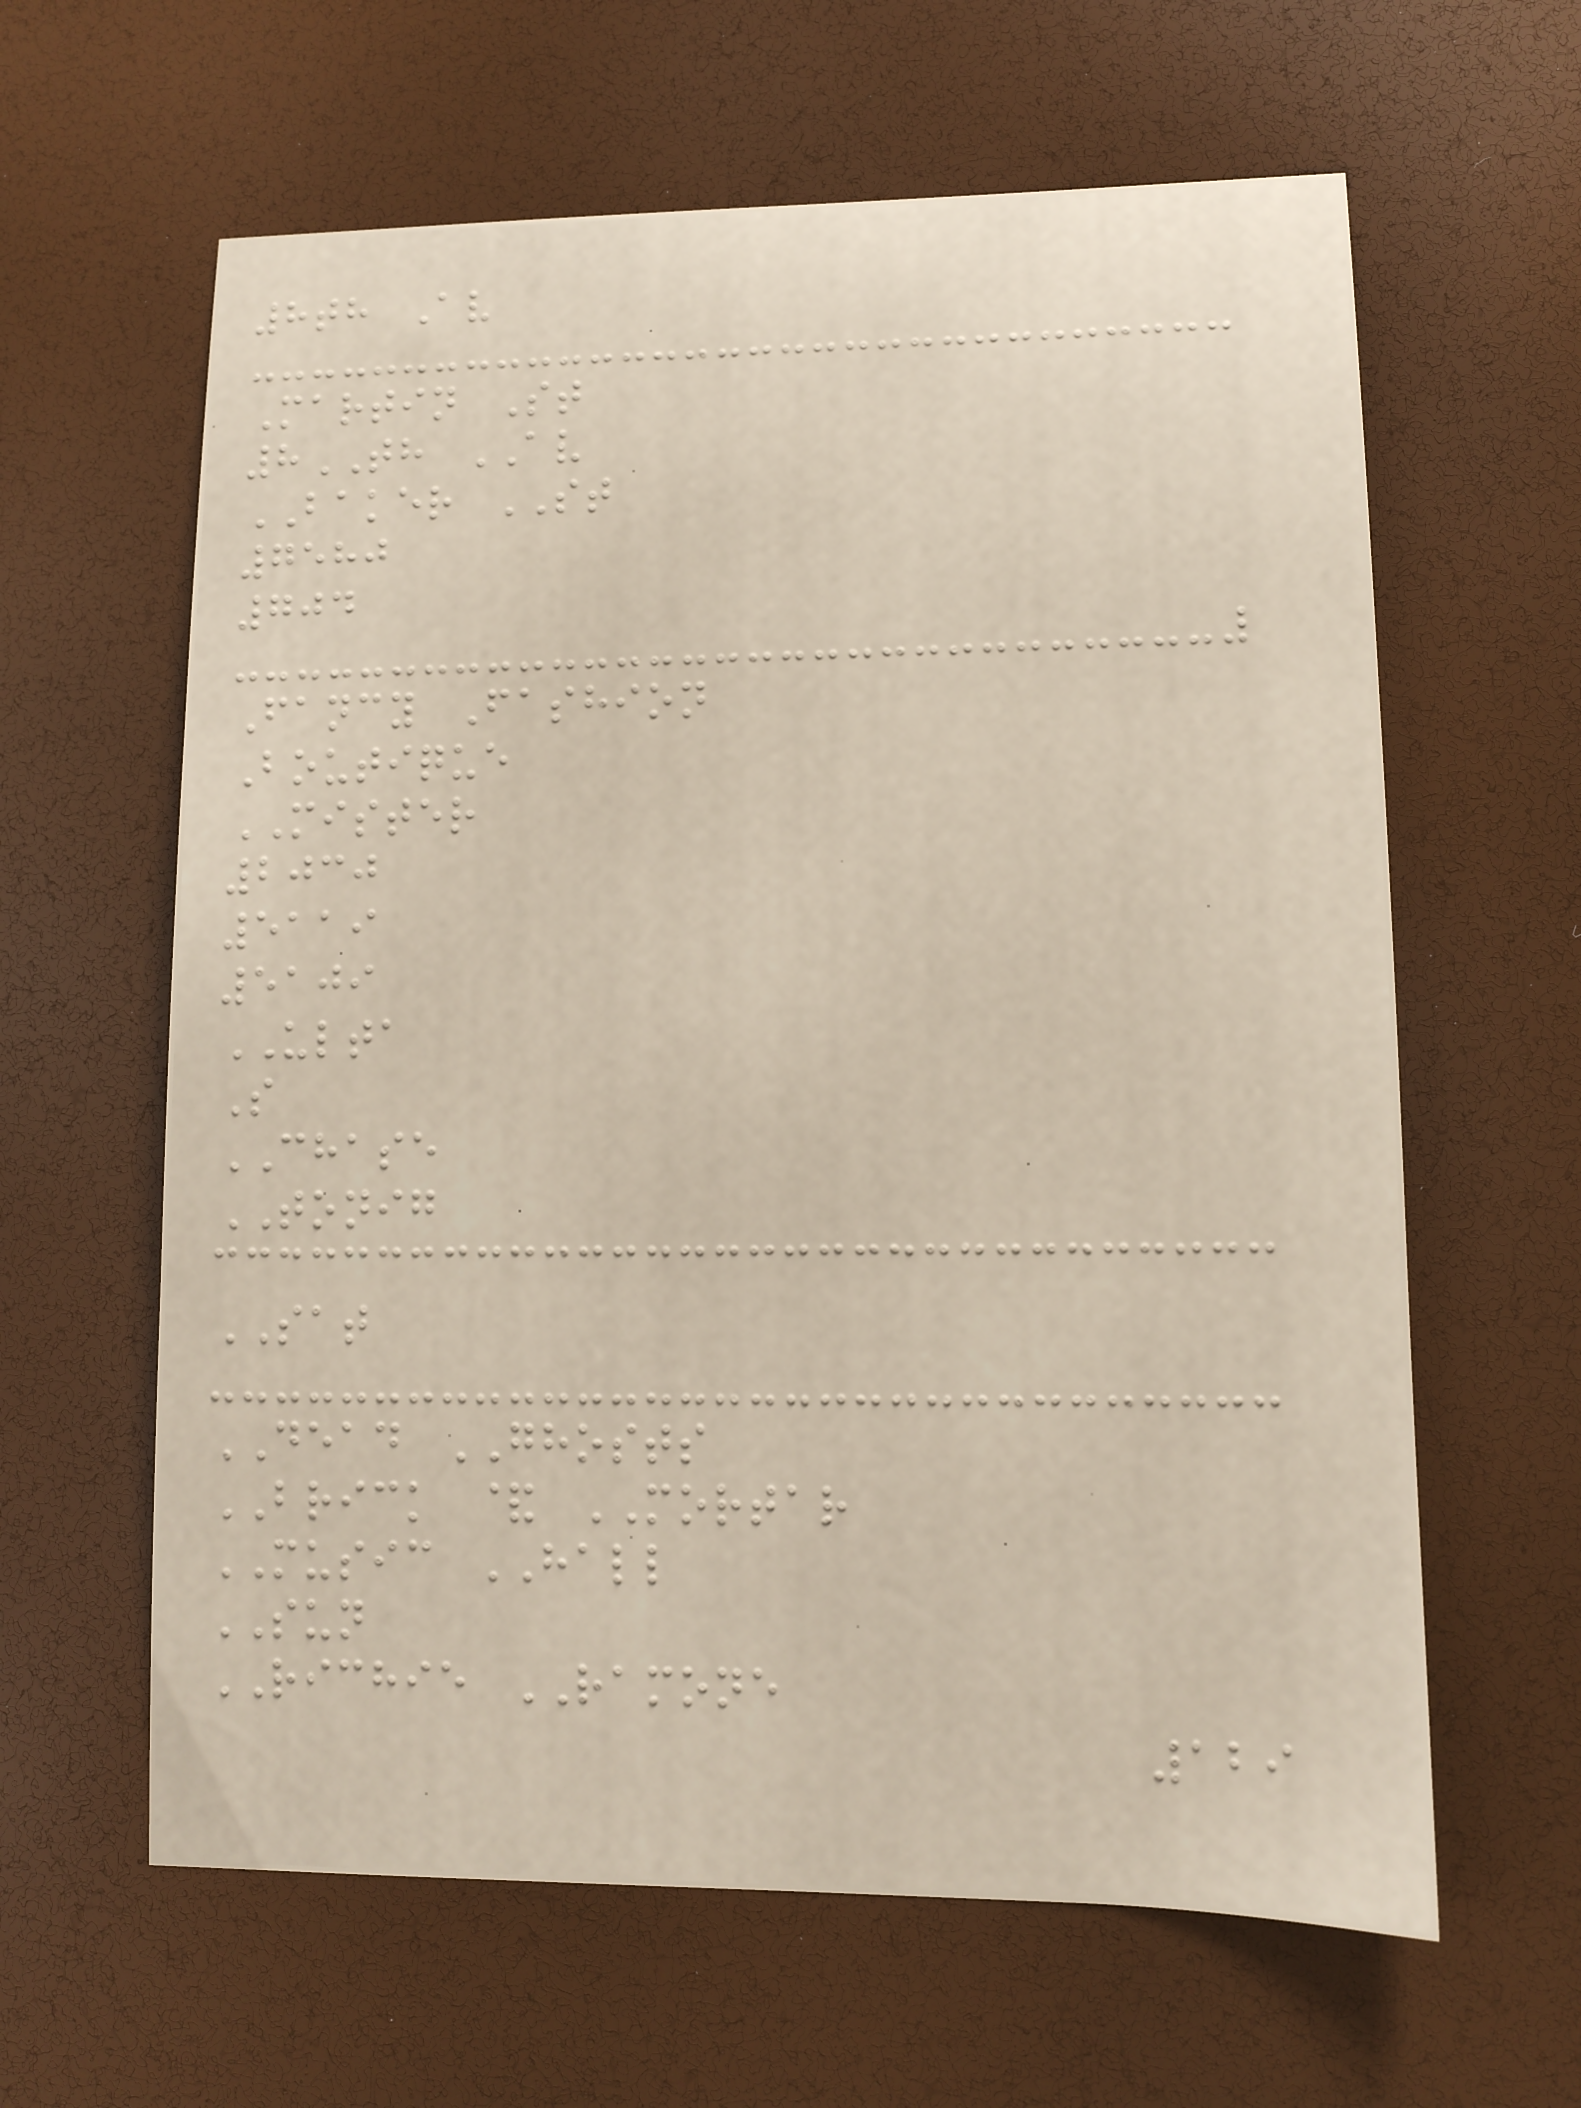8th Av
Martin St
8TH AV
BAKER ST
7580
704
Fancy Fashion
Boutique
MISTER
2030
5119
5109
ULTA
S
CHASE
TONIG
SAT
DEAD GHOSTS
BRICK & MORTAR
MUSIC HALL
SUN
RICHIE RAMONE
129
